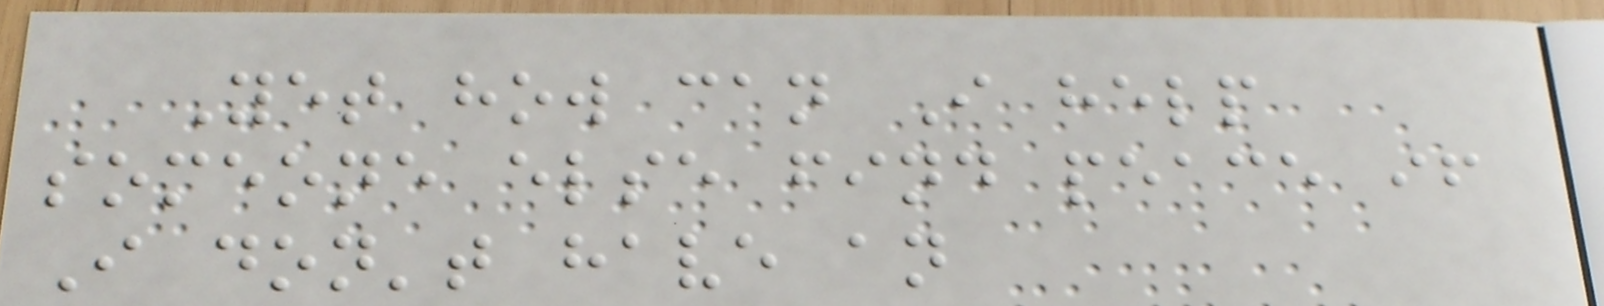Yet how can I help
someone else find peace if
I don't have an
